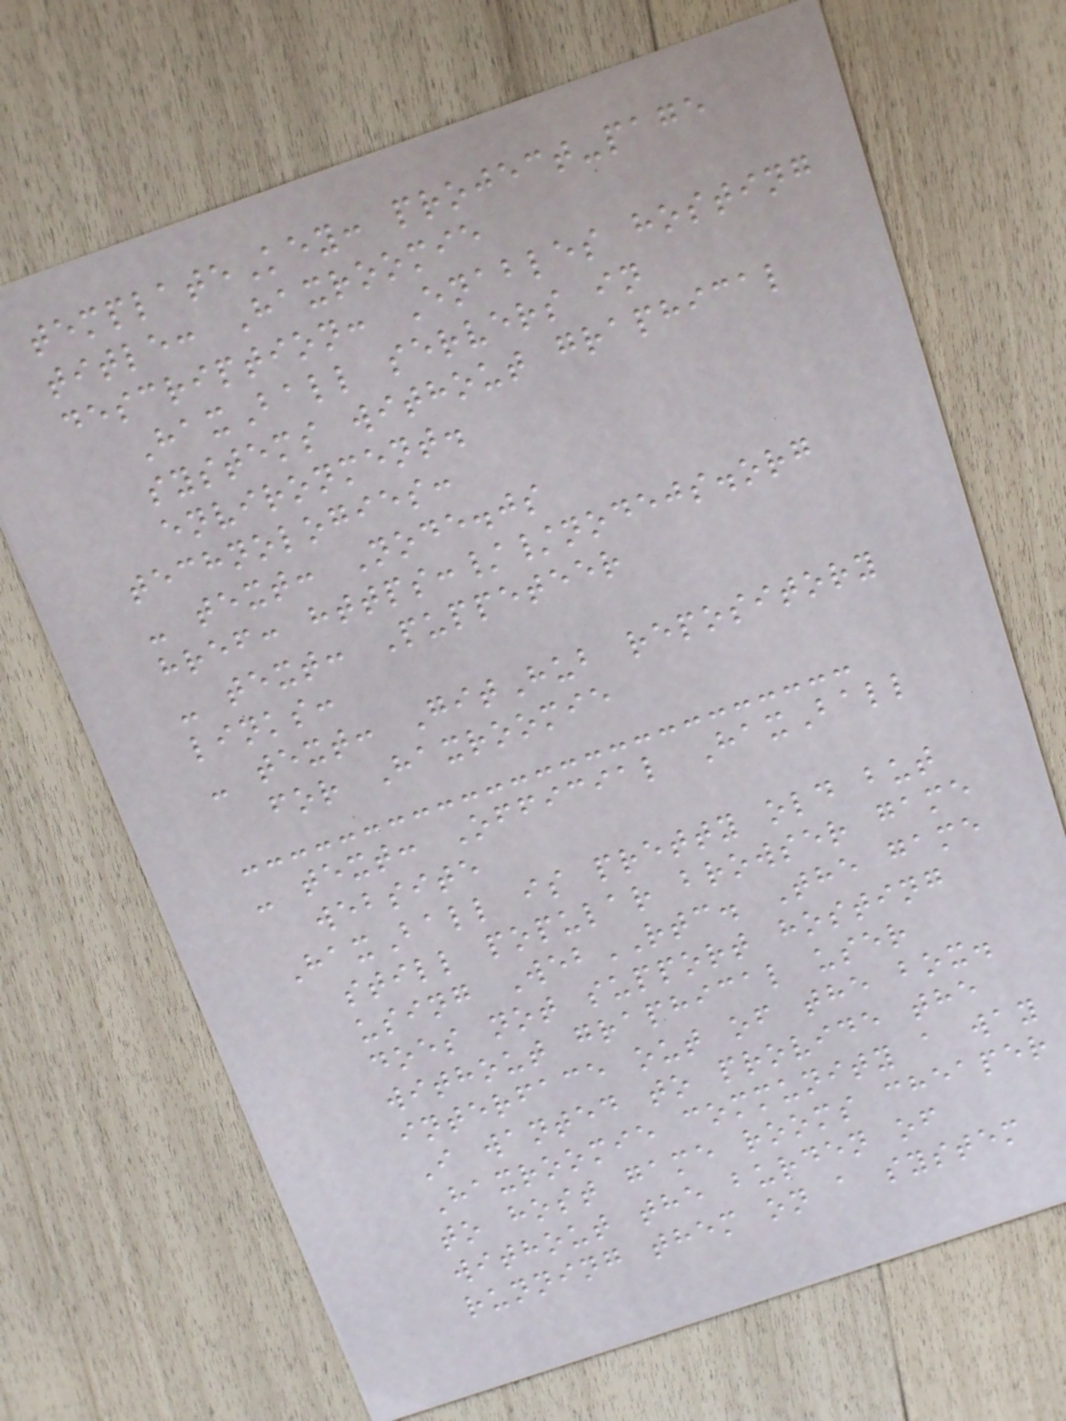templateKey: project-page
title: Haxroomie
description: Enables hosting
HaxBall servers in
systems without graphical
environment.
technologies:
- text: Node.js
href: https://nodejs.org
- text: Puppeteer
links:
- text: GitHub repository
for Haxroomie
- text: Official HaxBall
website
HaxBall is pretty old but
still popular browser game
using WebRTC. The game
does not support hosting
without graphical user
interface out of the box.
I wanted to provide the
Haxroomie community a way
to host game rooms cheaper
without the burden of
running them on a system
